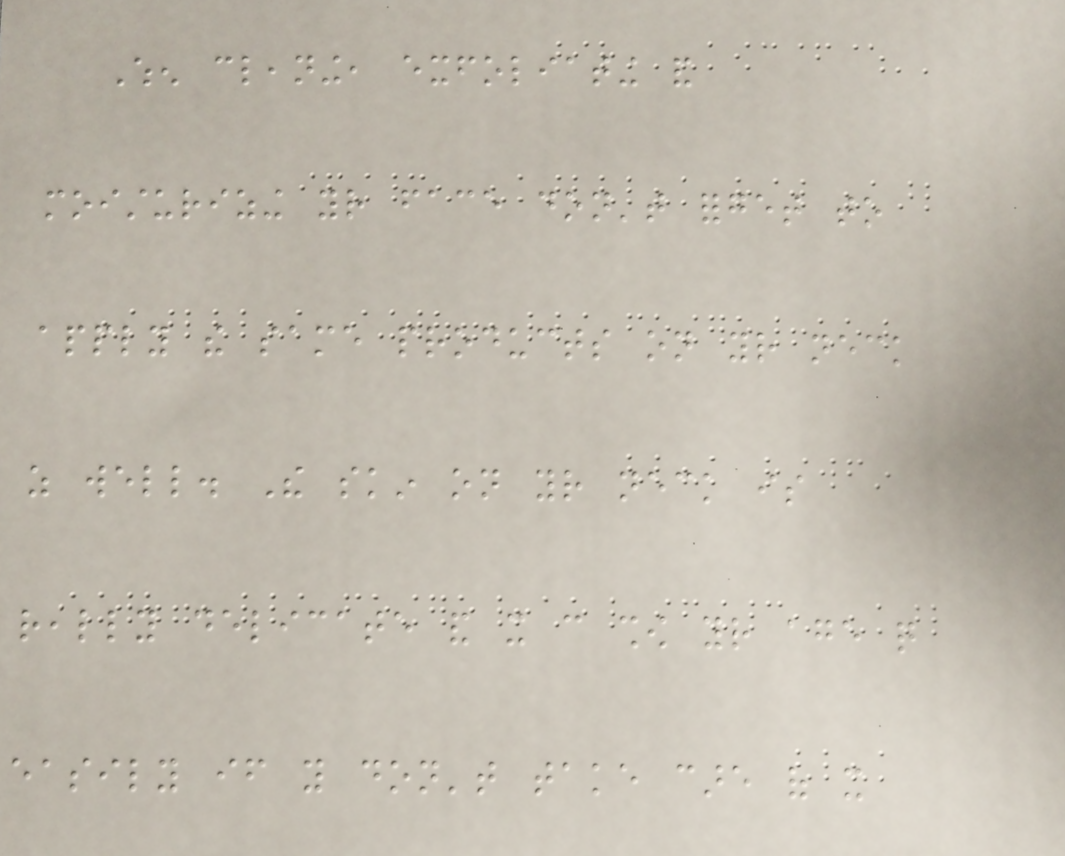When cleaning, exfoliating and
moisturizing your face don't forget to
apply the same products on your neck
as well. The skin on your neck is
really delicate and it can show your age quite
easily if you don't take care of it
